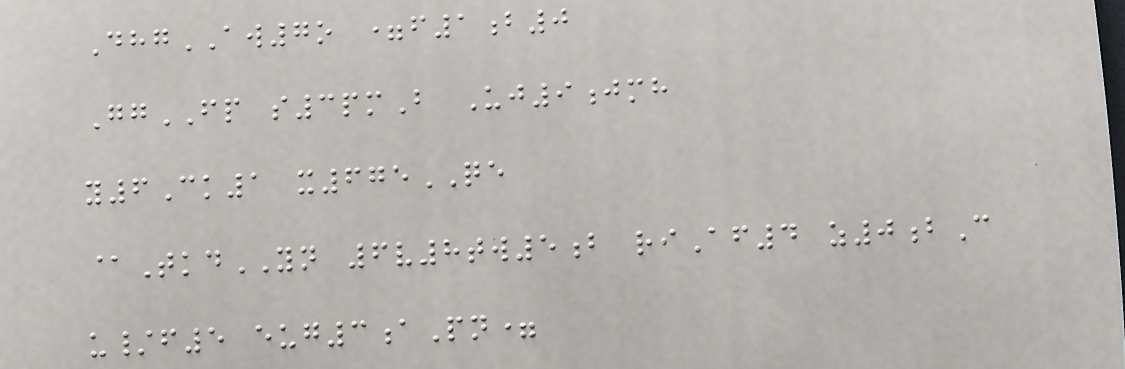DhgAW7o =f1b0
GgFP s3pmB Uj9jmh
y6Ck1 x675QE
@TkdYN 6v8tw5b riAf4 z0bC
u/f5 eug3aPn=
